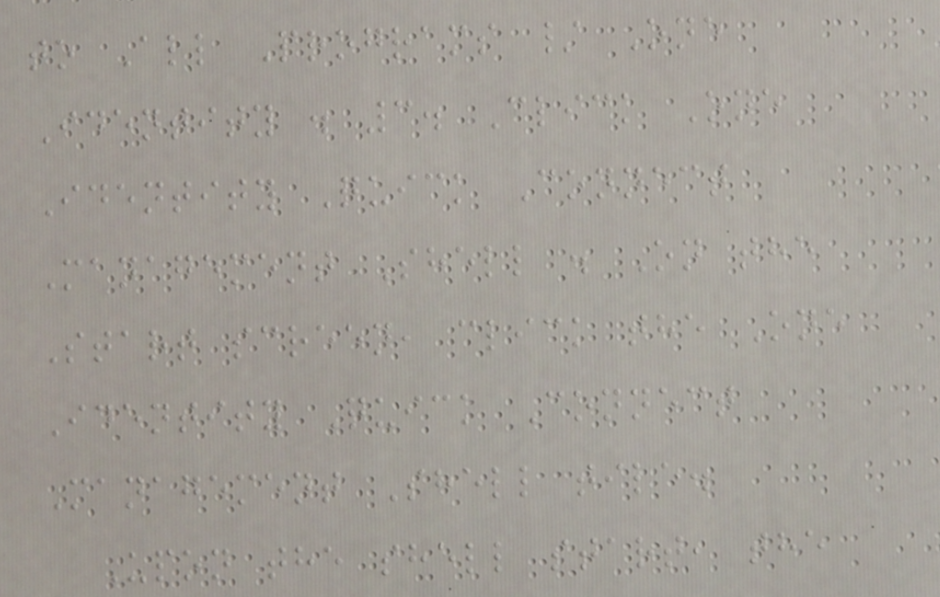to All Programs / One
Identity . 3. Click One
Identity Quick Connect
Management Shell . On the
Start screen, click the One
Identity Quick Connect
Management Shell tile.
Upon the shell start, the
